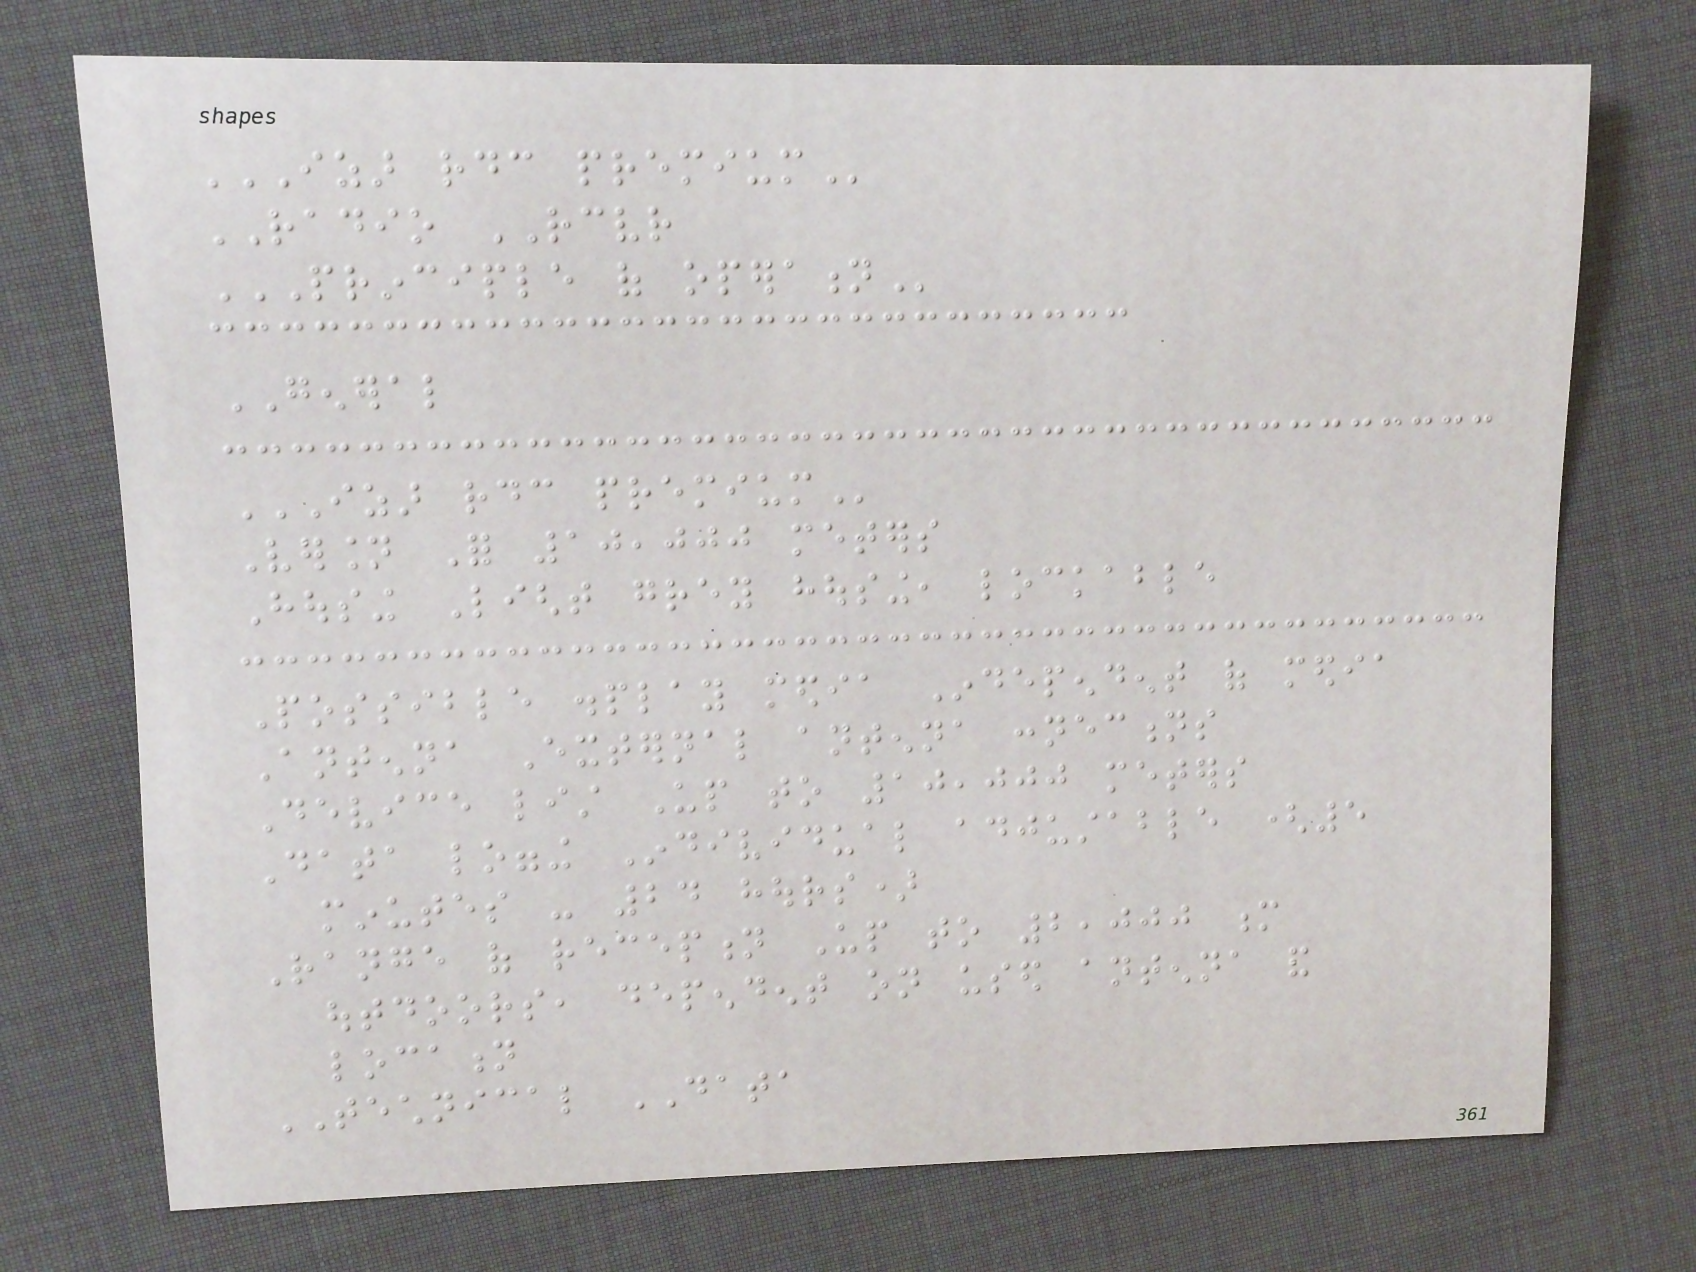IZAR RDC PREMIUM
RADIO RECEIVER
PRINCIPLE OF OPERATION
GENERAL
IZAR RDC PREMIUM
Version For 10,000 meters
Housing Light grey housing, lockable
Possible display media Independent of media
Antenna External antenna connections
Device list Up to 10,000 meters
Data logging Individual adjustable (5
minutes - 24 hours)
Range of reception Up to 2,000 m
outdoors, dependent on used antenna and
location
TECHNICAL DATA
